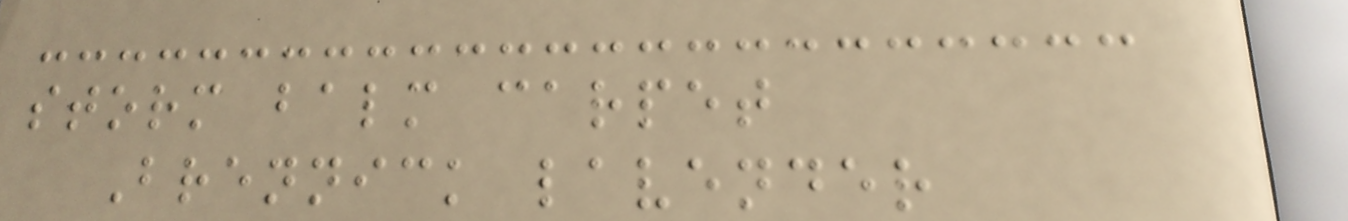storm balm carpet
Brennick lavender
